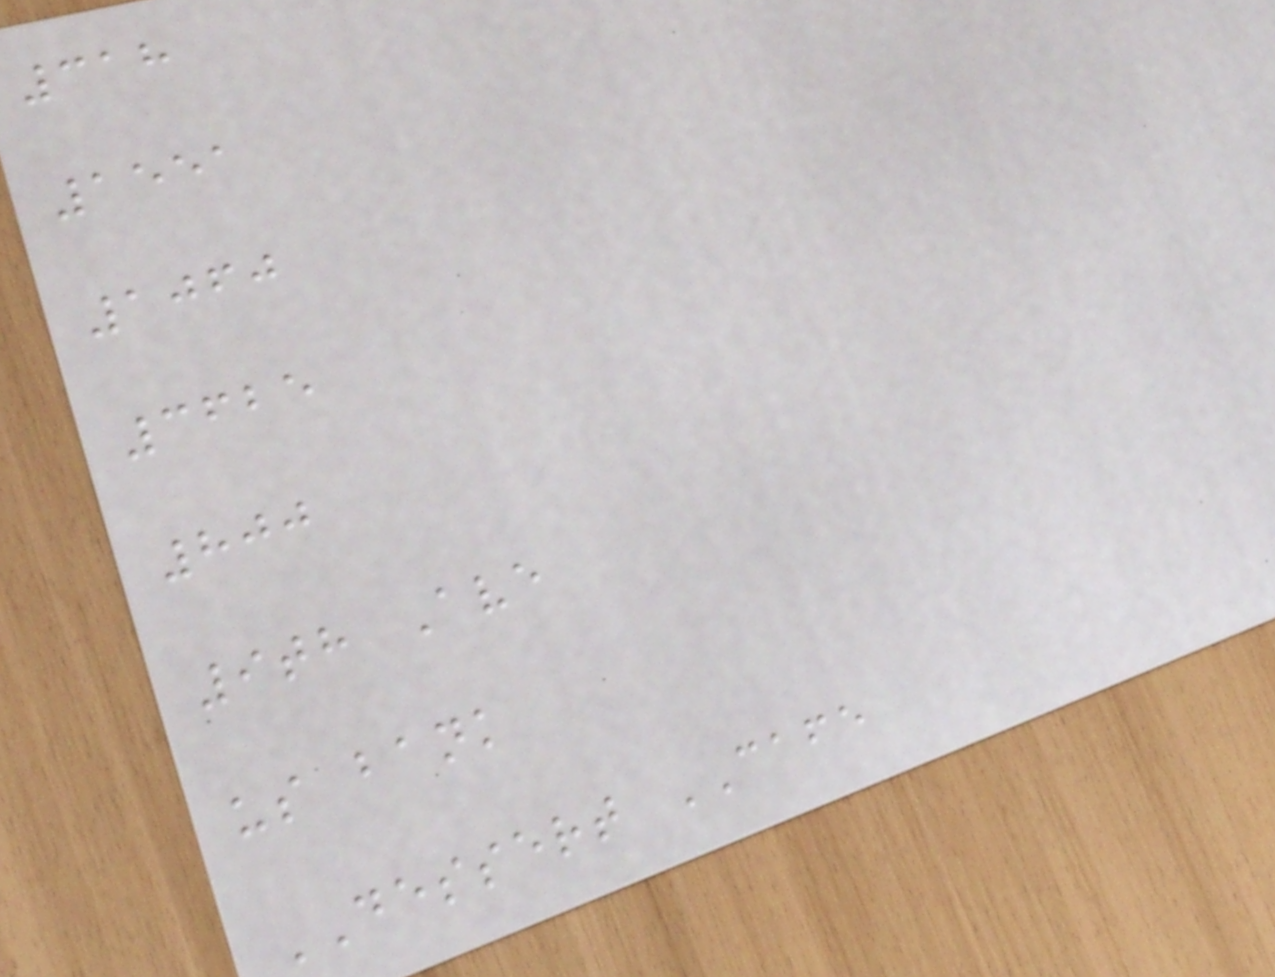318
1551
1060
3625
800
9th Ave
us bank
DESSERT CAFE
